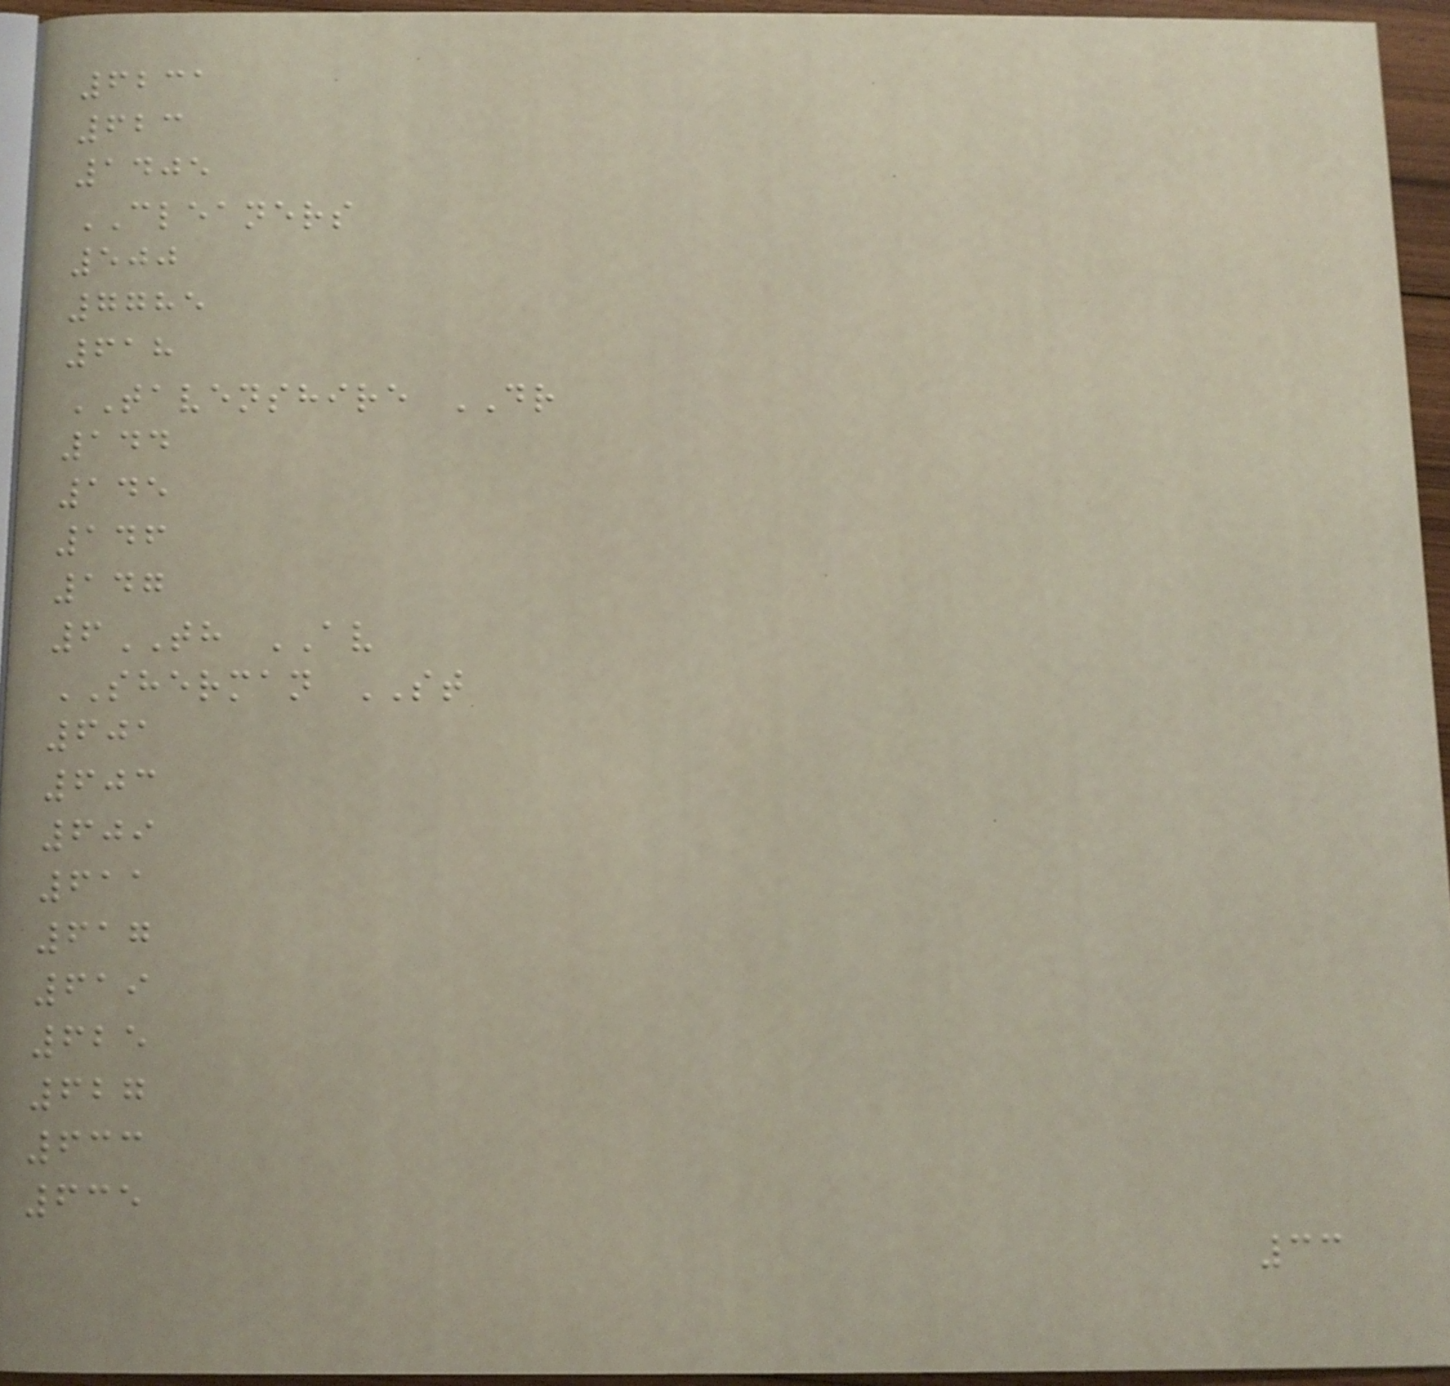6231
623
1405
CLEANERS
500
7785
618
TAVENSHIRE DR
144
145
146
147
6TH AV
SHERMAN ST
601
603
609
611
617
619
625
627
633
635
33
